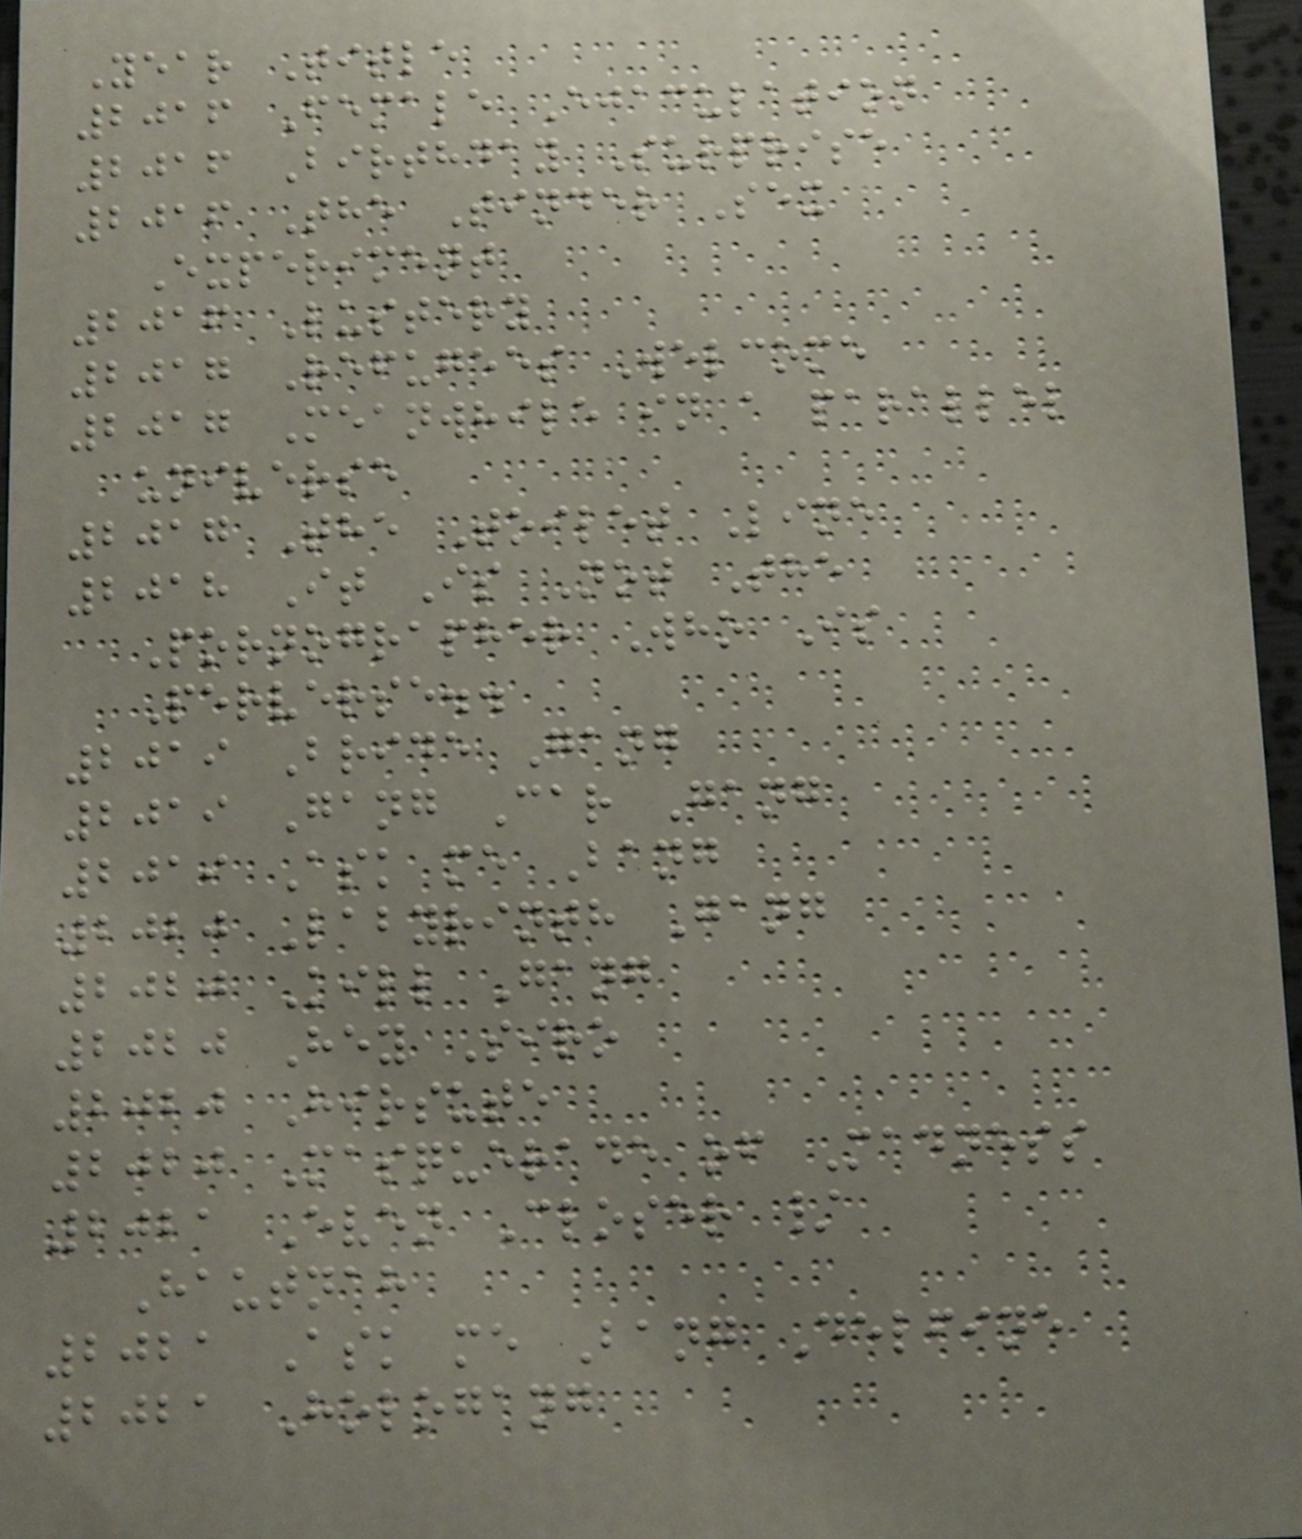Year Title
2016 Female Ejaculation
2016 Birthday Surprise
2016 The Tinder Sex
Experiment
2016 Lustery
2017 Refugees Welcome
2017 Meanwhile in a parallel
universe
2017 The Toilet Line
2018 It Is Not The
Pornographer Who Is
Perverse..
2019 Bride Gang
2019 Gang Car Gang
2019 Ask me Bang
2020 Labyrinth Gang
2020 Kill Gang
2020 Hey Siro
2020 Hirsute
2020 Masquerade of Madness
2021 Even Closer /
Hautnah
2021 Ask me Bang Delfine
2021 Hologang
